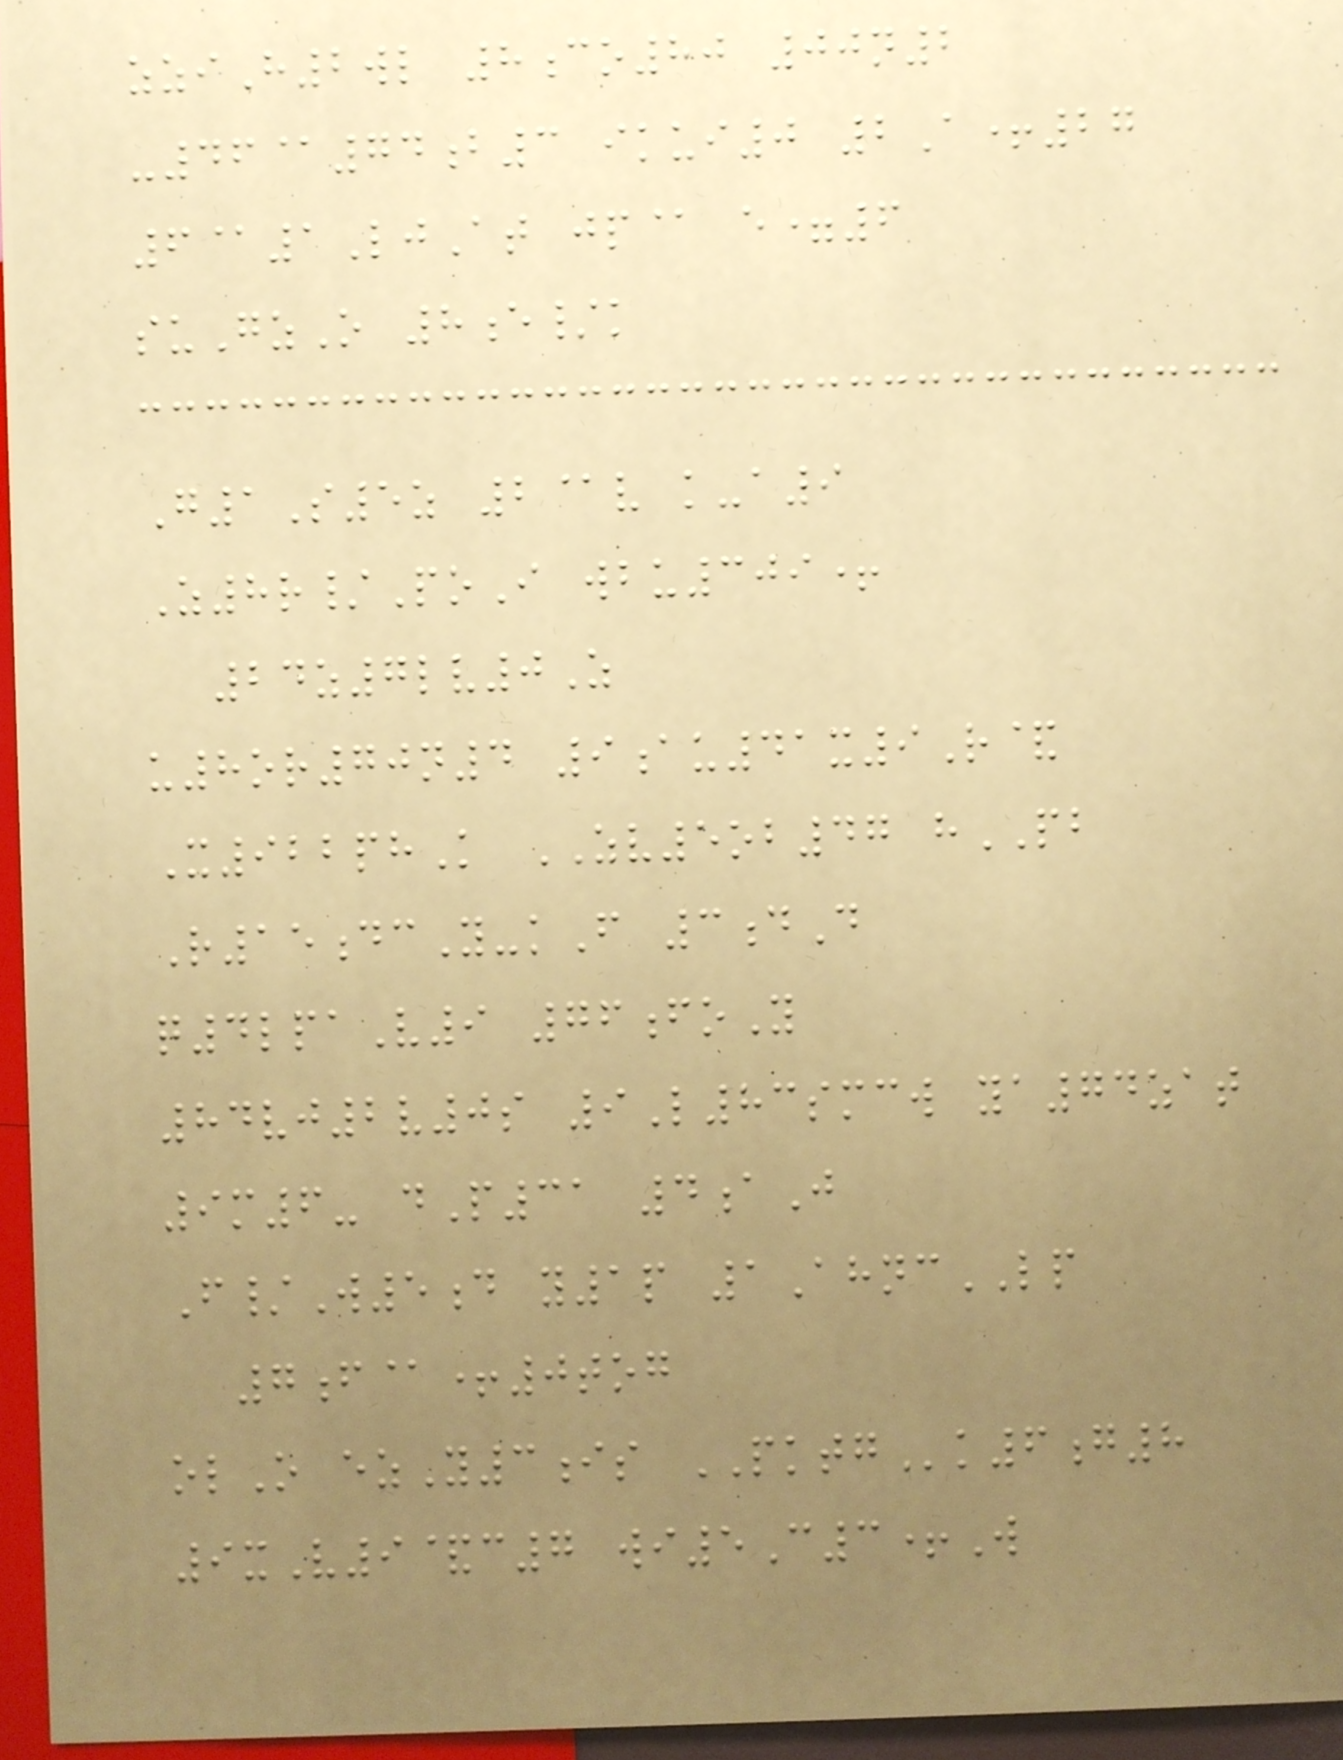zziH2wl 8co80 00n2
-46@74b3 ikui0 2A+27
6@1LjAt jp@ e=6
suGzO 8e/k
G1S5z 2@v k-a9
Z8r/PoI wbu309+
24z7lv0Z
u8or70n4 9au41x9R&
X922phK ZV5ob47 hPB
R15dcY-kF 3dD
q4lpaV9 76foY
84vj2v0s 9L83smcw ya74zat
9m6- dP31 4aJ
F/W5d y1p 1AhncLP
7f@+0tog
olO ezY3is PKTGk6g8
9xV9&c7 wi5C3+W
